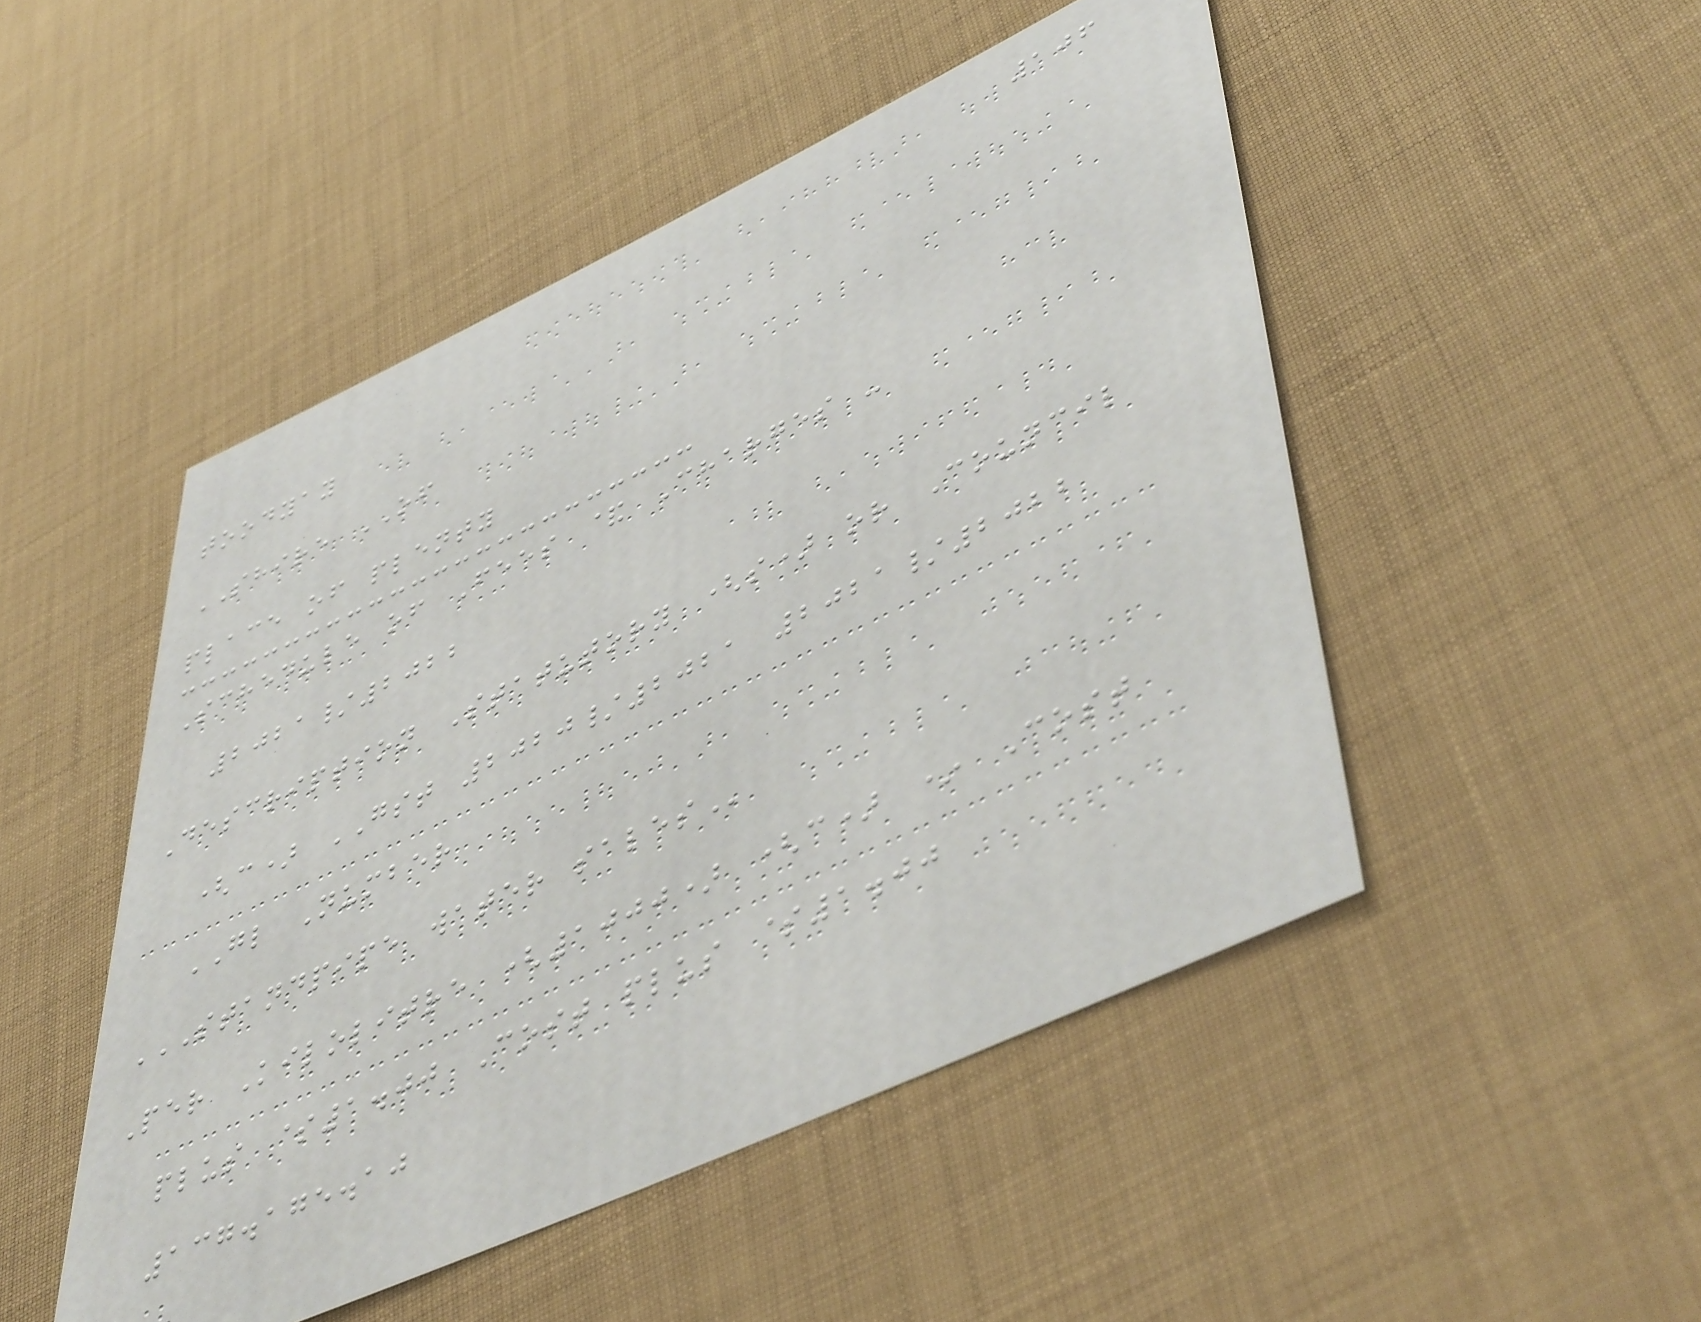106
toodyay
SHIRE OF
place of plenty
Schedule of Fees & Charges -
2021/2022
Description Statutory (s) or Council
(c) GST 2020/2021 2021/2022
GL Number
STANDPIPE WATER SALES
Per Kilolitre (1000) (c) * Cost
plus $1.00 Cost plus $1.00
137.175.10
